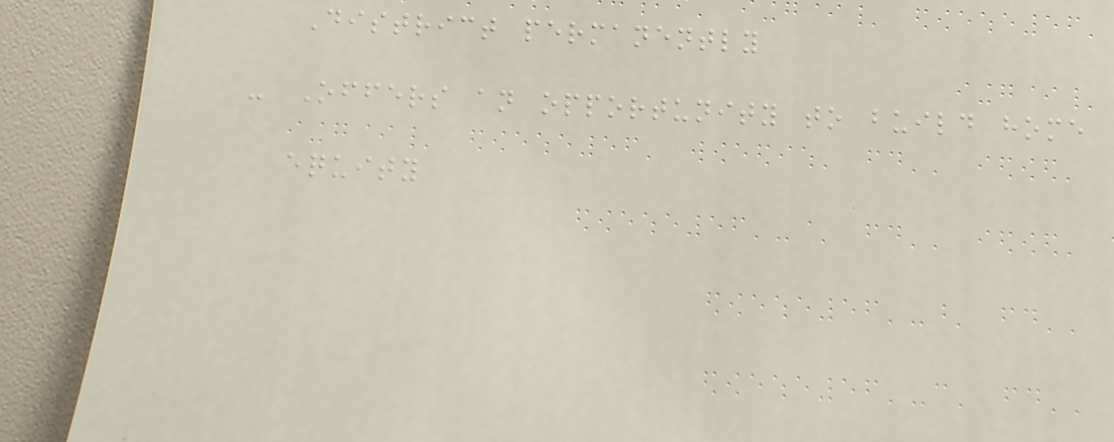District permanently
- Offers an opportunity to build home
equity
